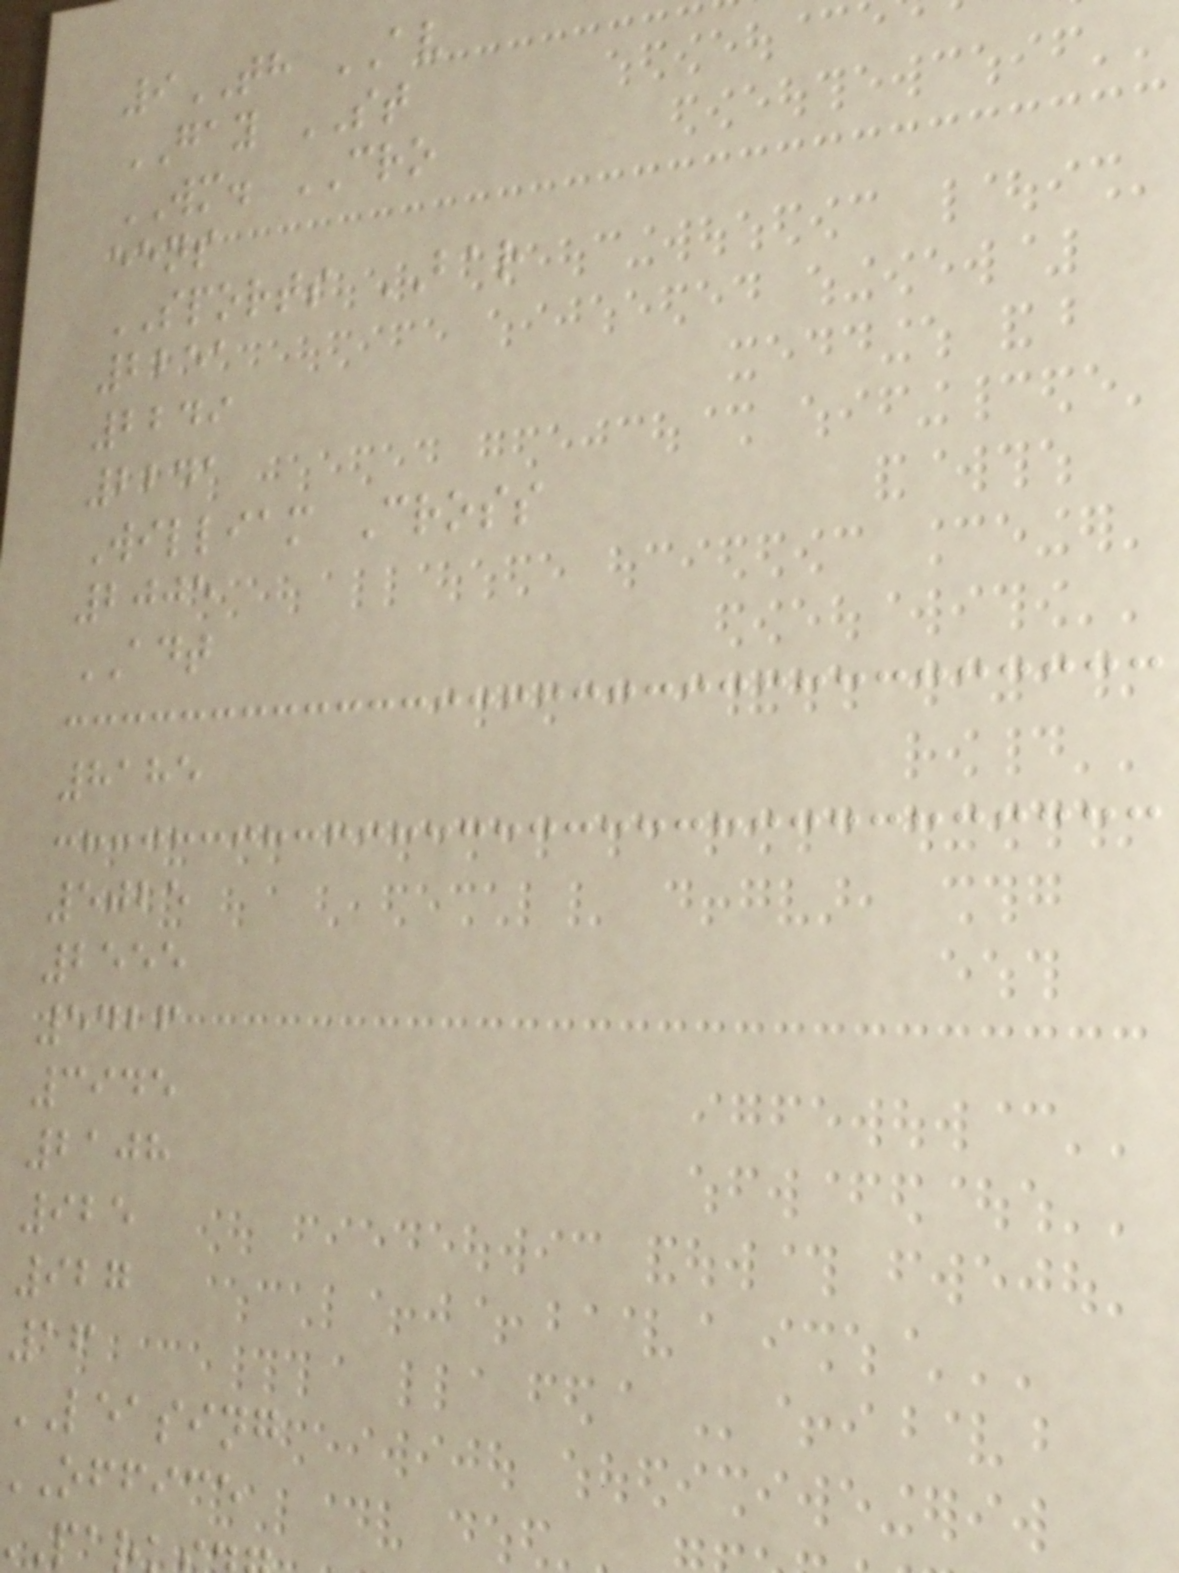9TH AV
GAY ST
WM. CRO
eens
SPORTS BAR
2251
2249
2241
William Cross
2005
ADT
8185
5025
2555
5426
3945
2108
925
927
16
LEASING
office
